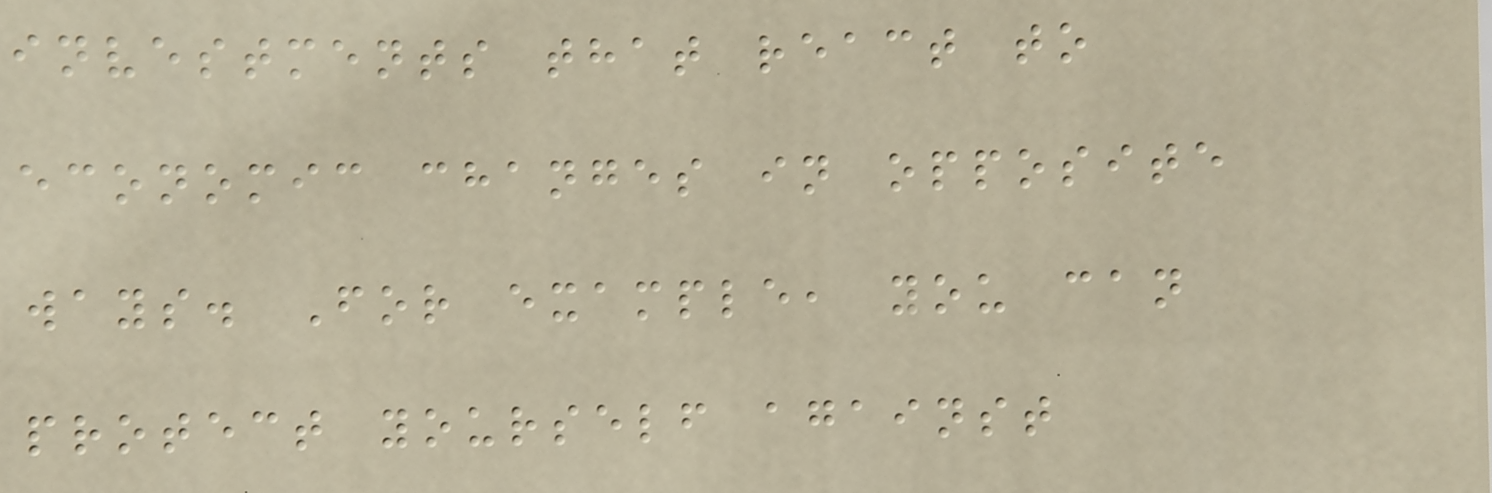investments that react to
economic changes in opposite
ways. For example, you can
protect yourself against
